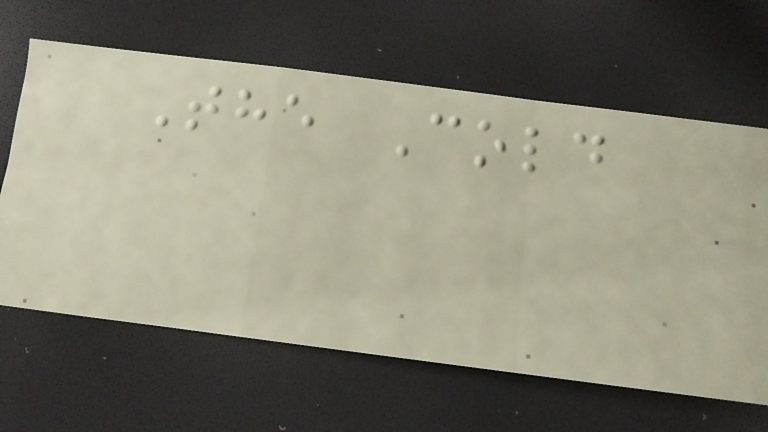The Cold
